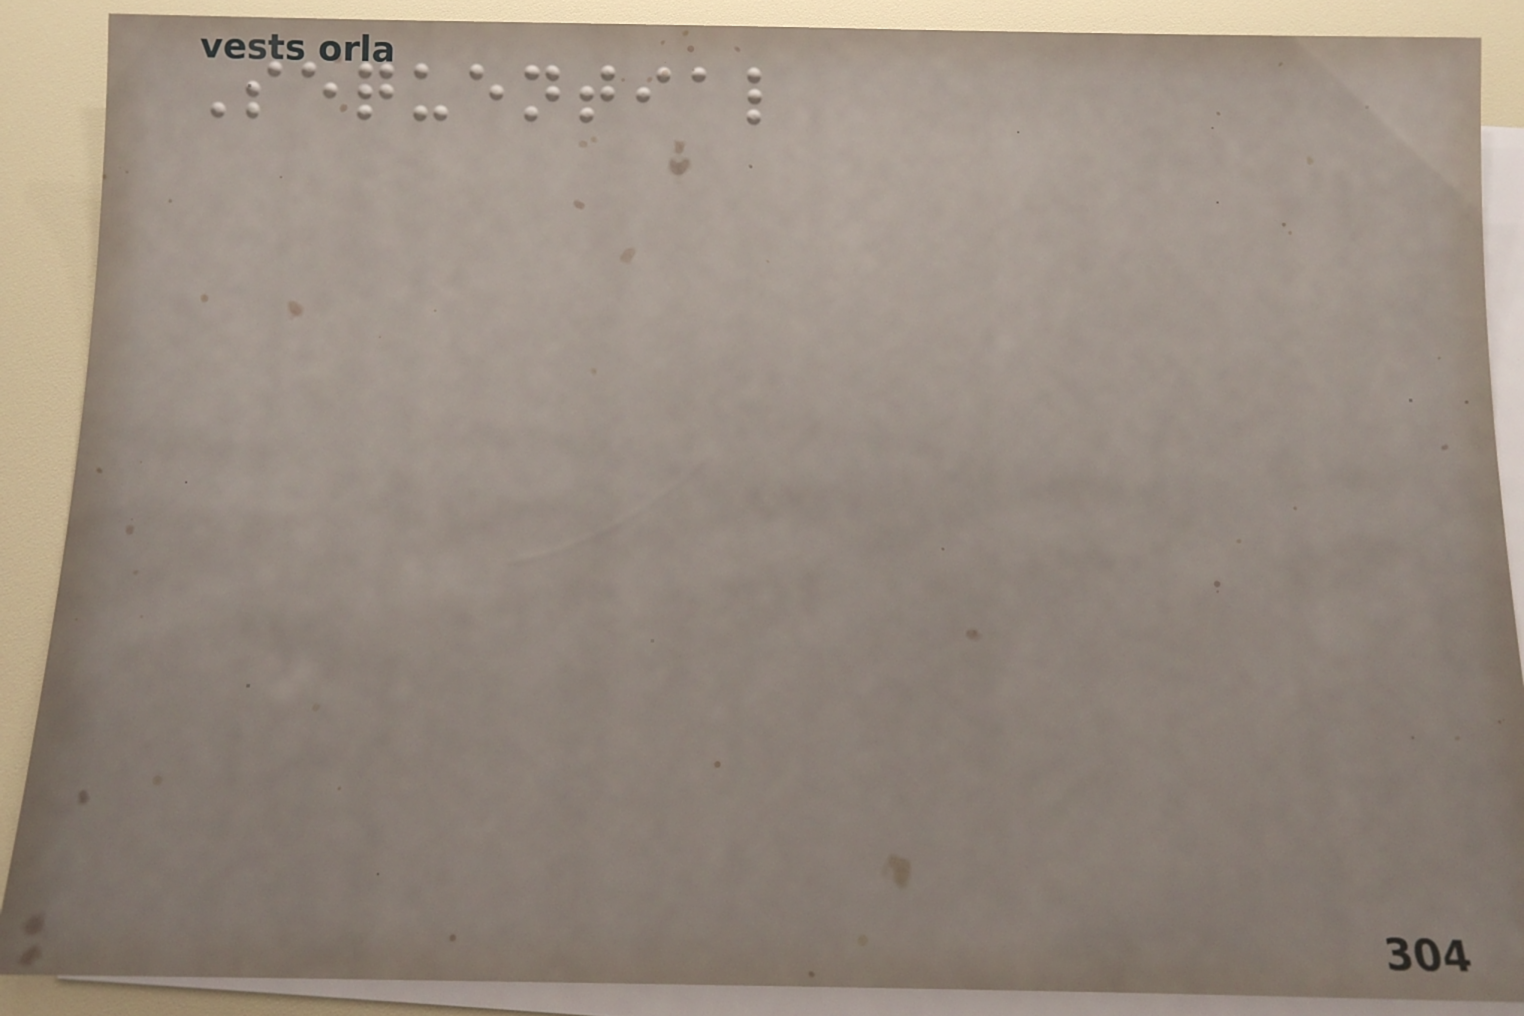Sequential
